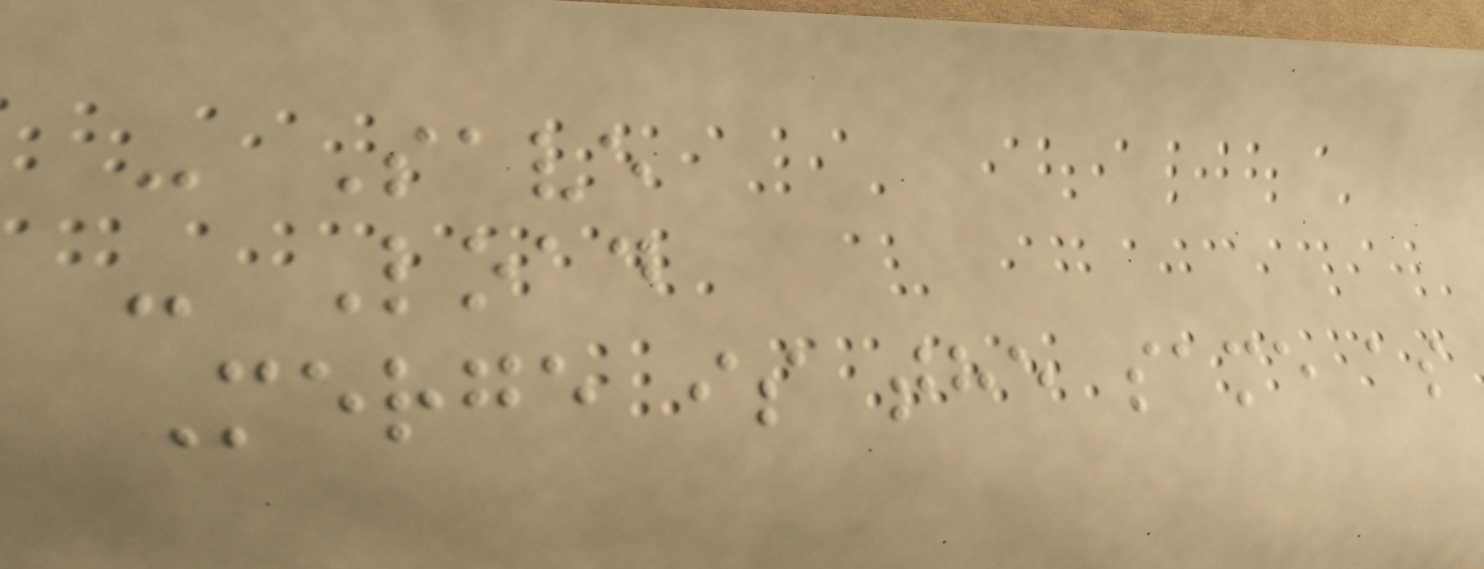- Save
- Load
Merge is the same as
